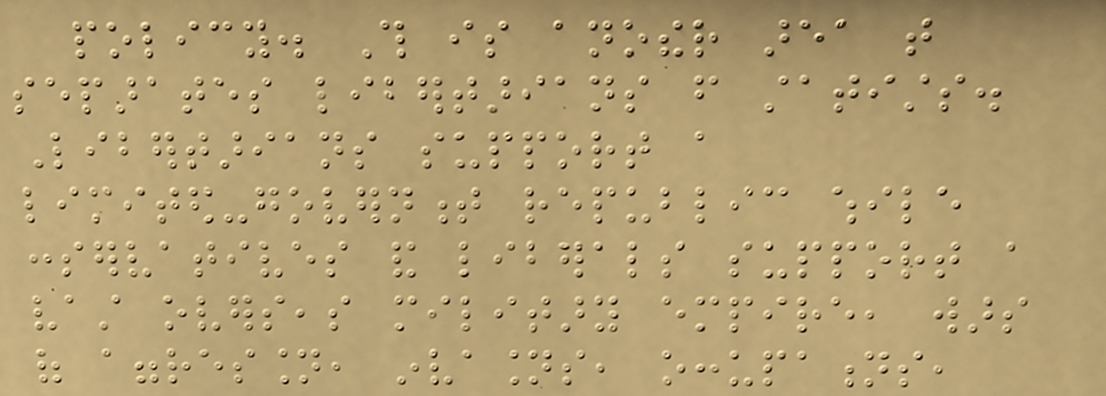policy. This is another area that
separates libertarians from statists.
Libertarians support a
limited-government republic while
conservatives and liberals support a
vast overseas military empire, wars
of aggression, invasions, occupations,
